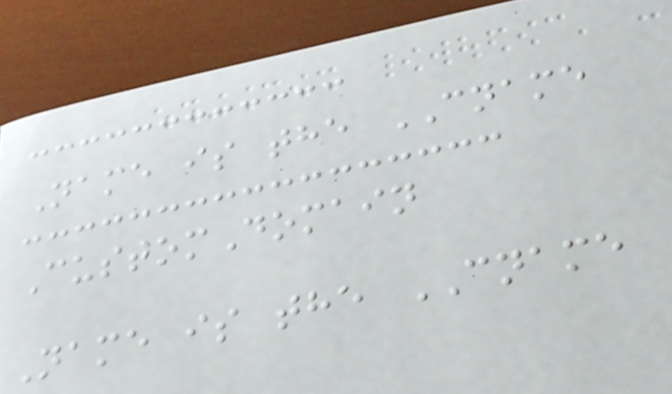Name is the CNAME
CustomDomain
Name is the CNAME
